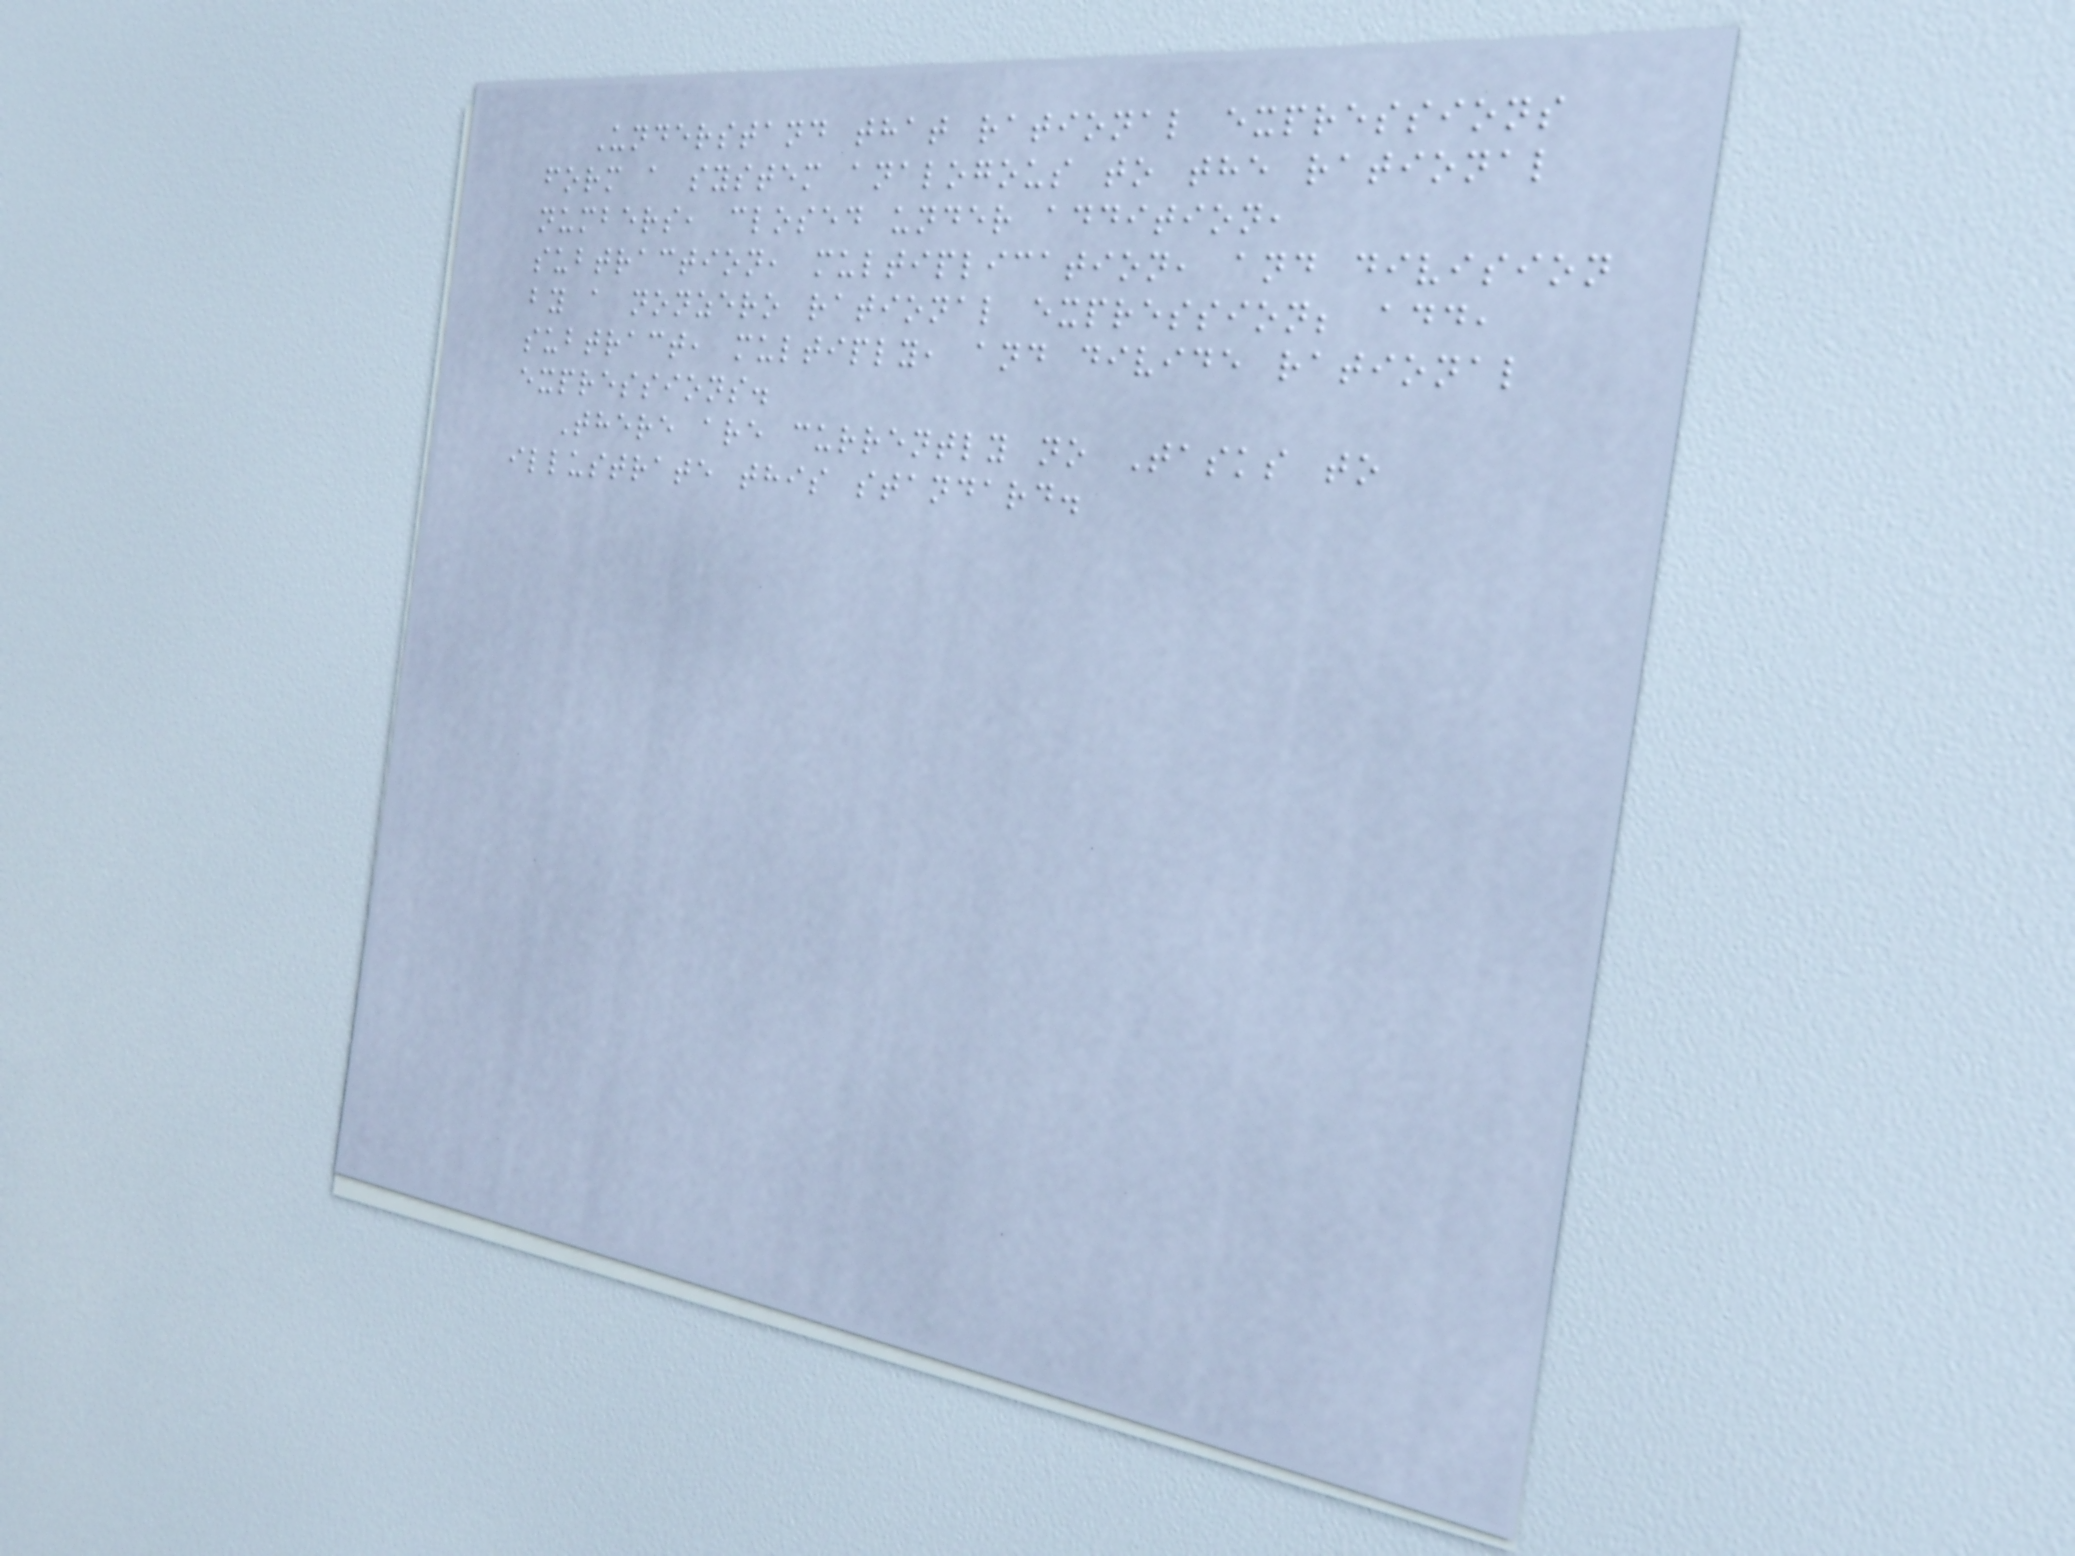Understand that rational expressions
form a system analogous to the rational
numbers, closed under addition,
subtraction, multiplication, and division
by a nonzero rational expression; add,
subtract, multiply, and divide rational
expressions.
There are currently no Tasks to
illustrate this standard.
